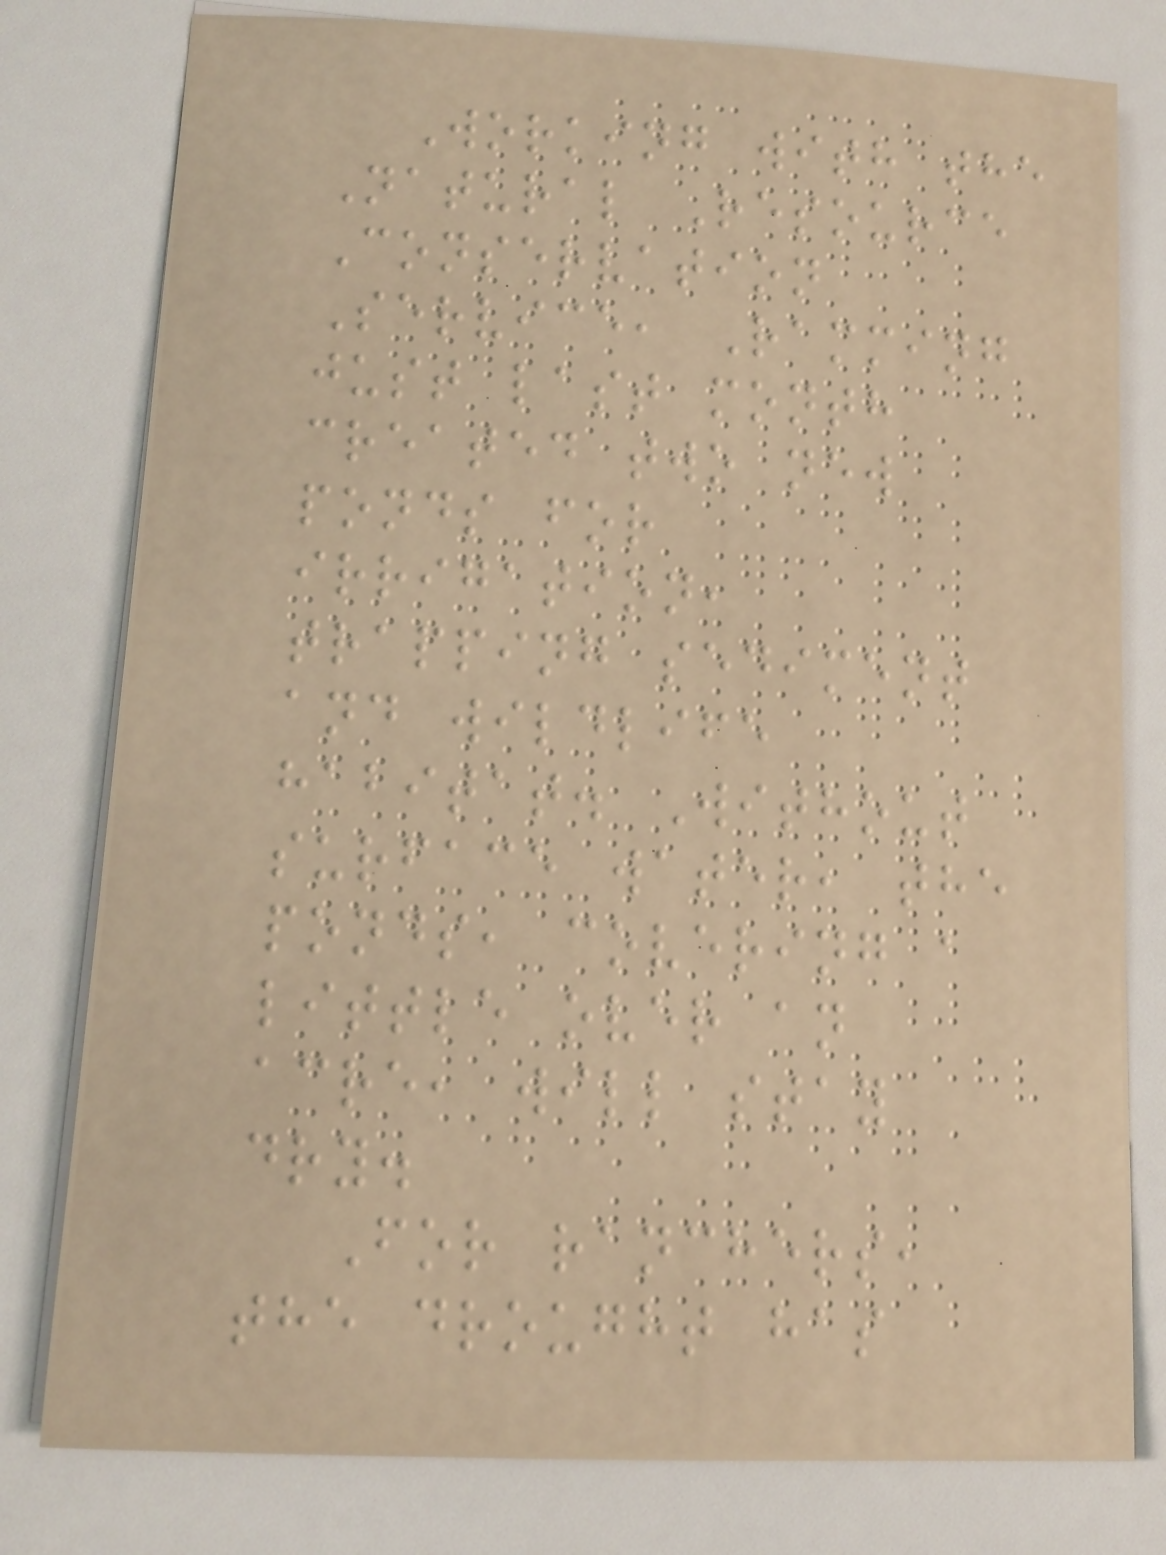Working with the
Natural Resource
Conservation
Service, Ramming
just last month
created two new
ponds for
irrigation,
trapping sediment
and wildlife
habitat. Without
surface water, the
ponds, covering a
little over an
acre, will stay
dry.
For ranchers,
the drought has
